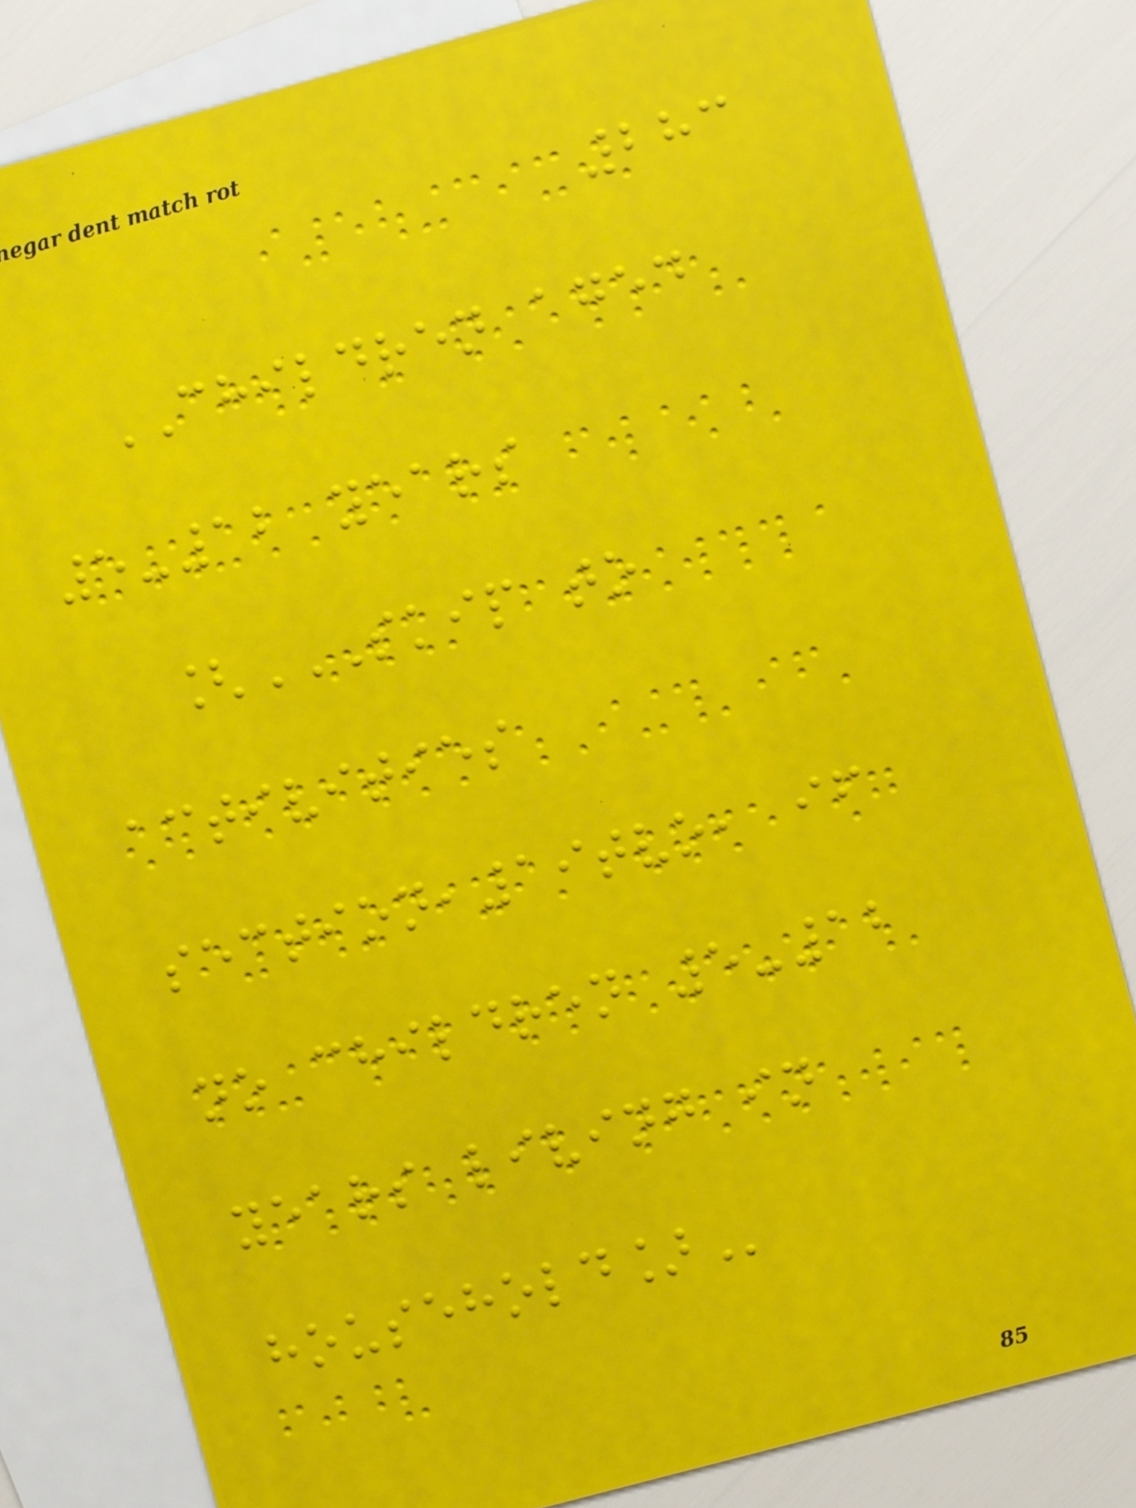283
CHILDREN aged
5-12 years
[SKIP TO
ACTIVITIES
SECTION,19TVO, IF
NO CHILDREN 5-12
YEARS LIVING IN
HOUSEHOLD]
